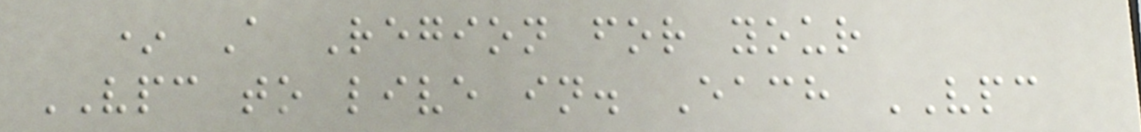* A Region for your
VPC to live in. Each VPC
